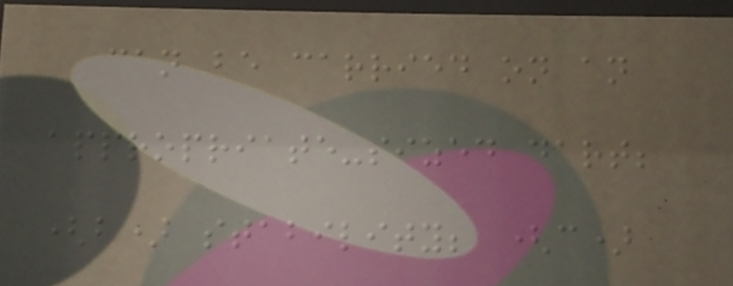can be carried on an
appropriate-sized dart;
(b) stability; (c)
